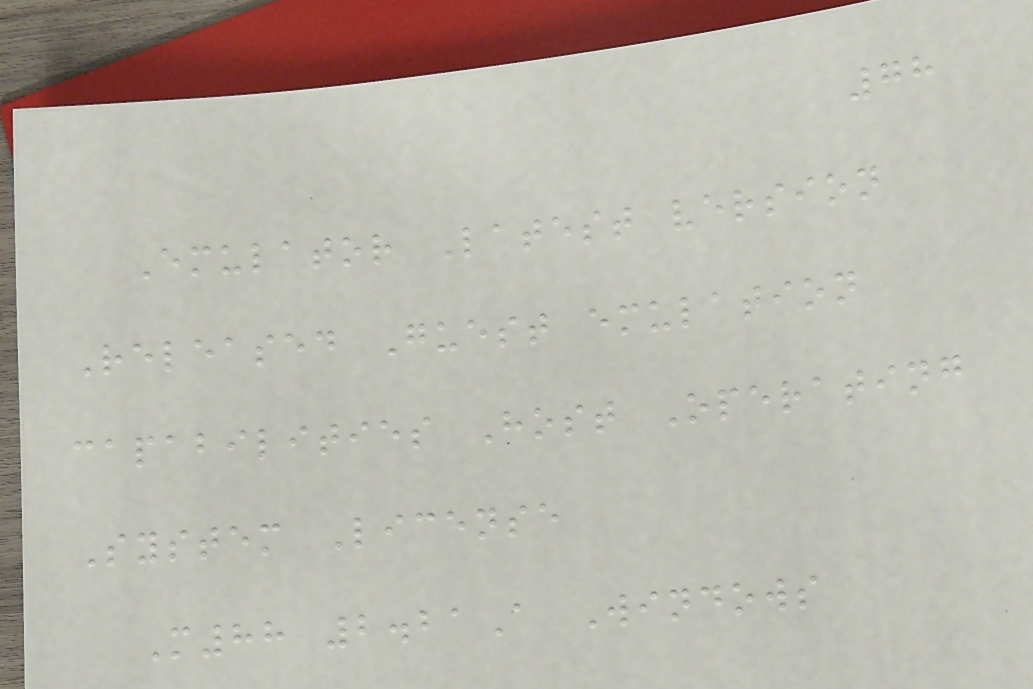78
Emulator Latest version
Released Guest emulation
capabilities Host Operating
System License
M88 2.21A Windows
